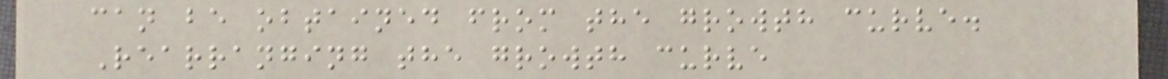can be obtained from the growth curve.
Rearranging the growth curve
